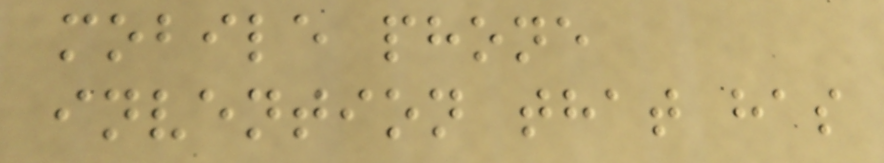mobile phone
invention that has
